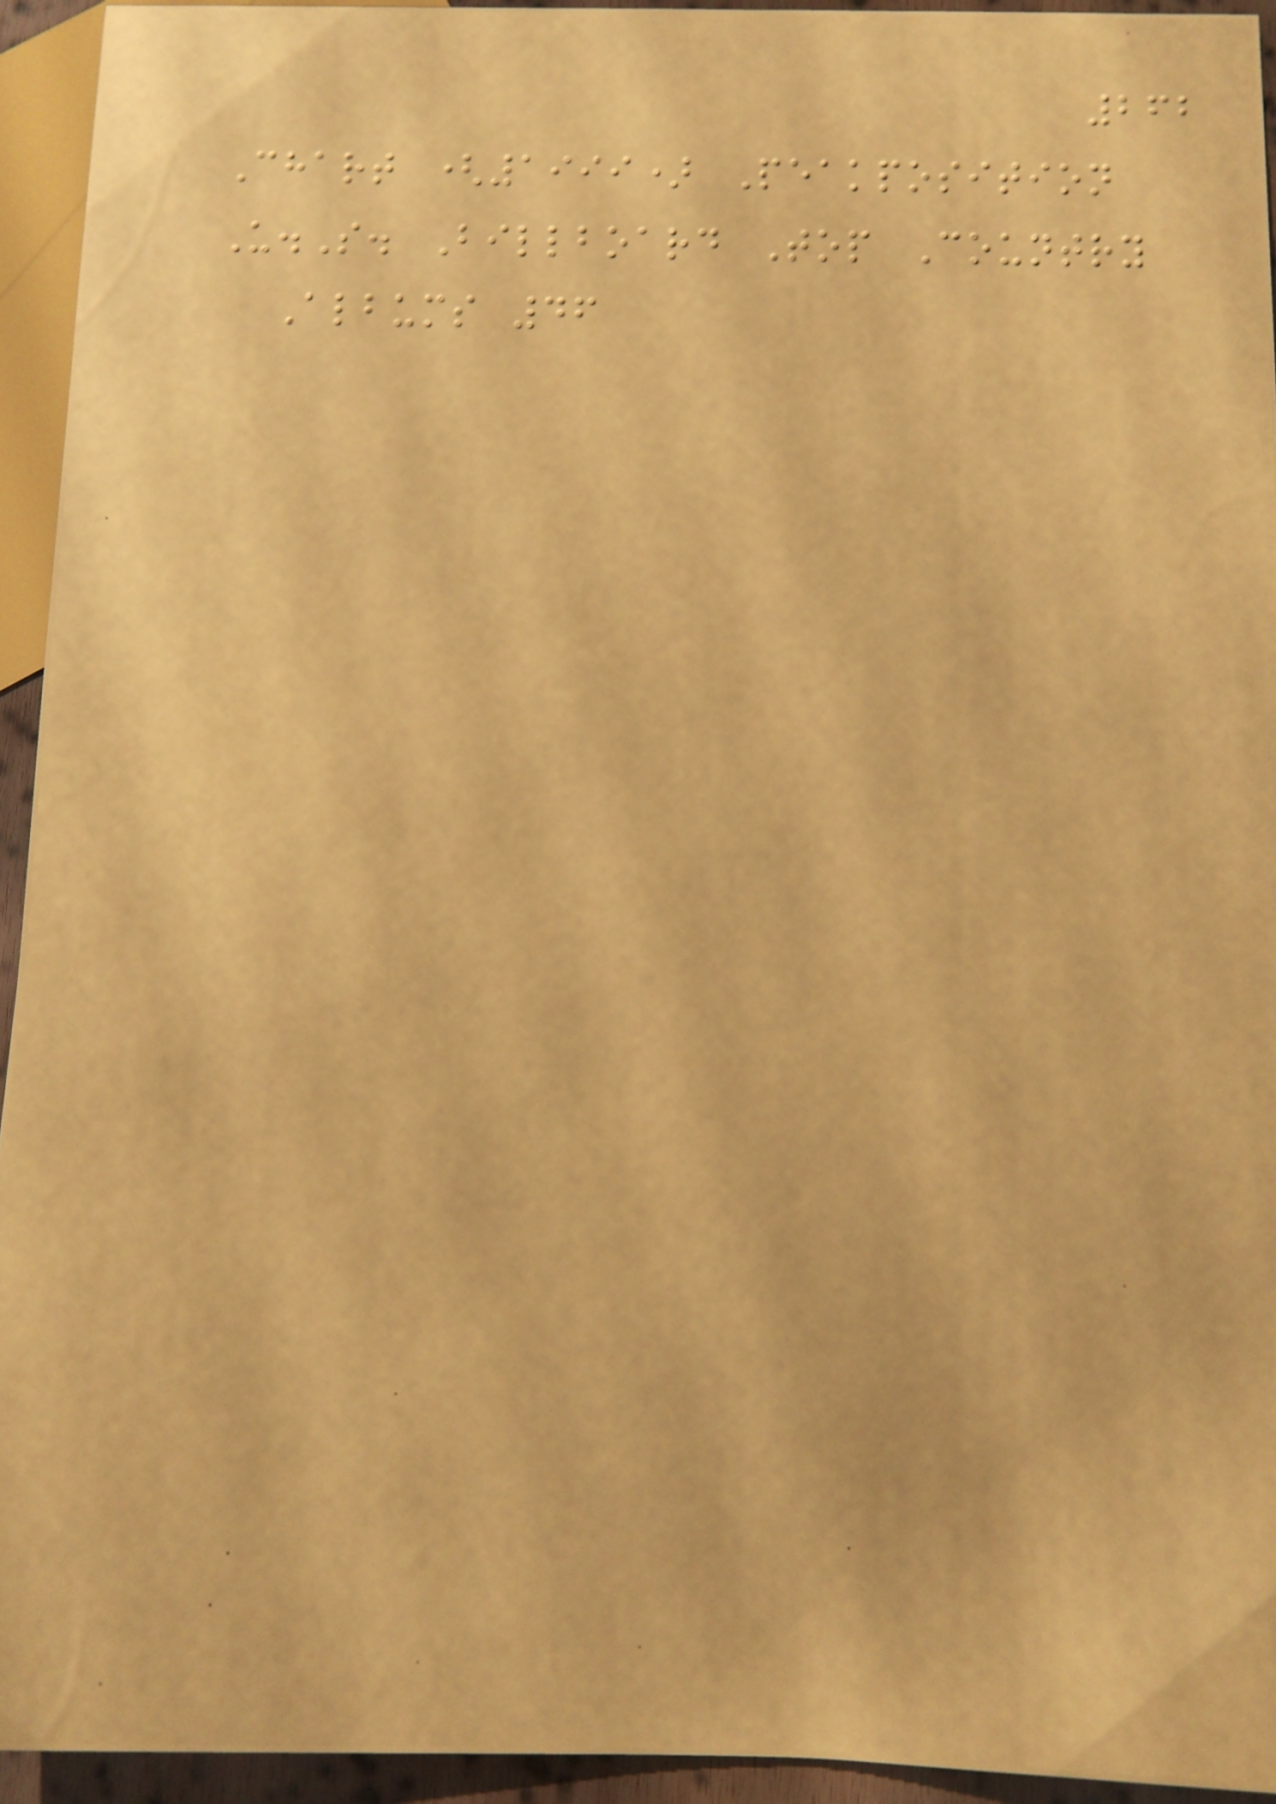262
Chart (1999) Peakposition
U.S. Billboard Top Country
Albums 46
